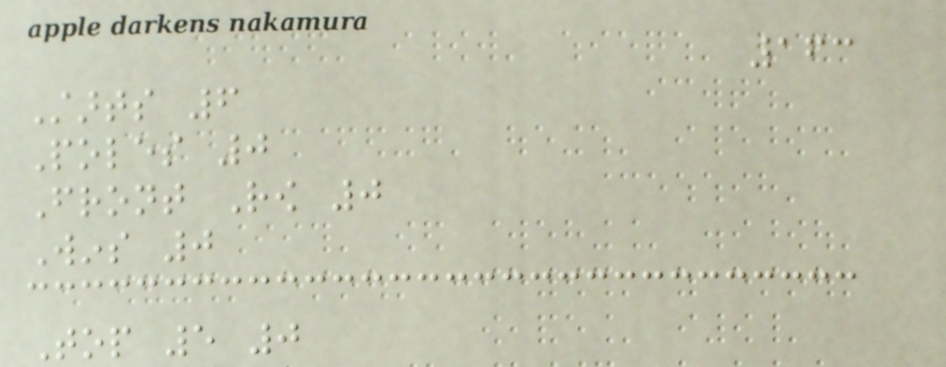163
Starts 6
Poles 0
Front Row 0
Wins 0
Top 5 0
